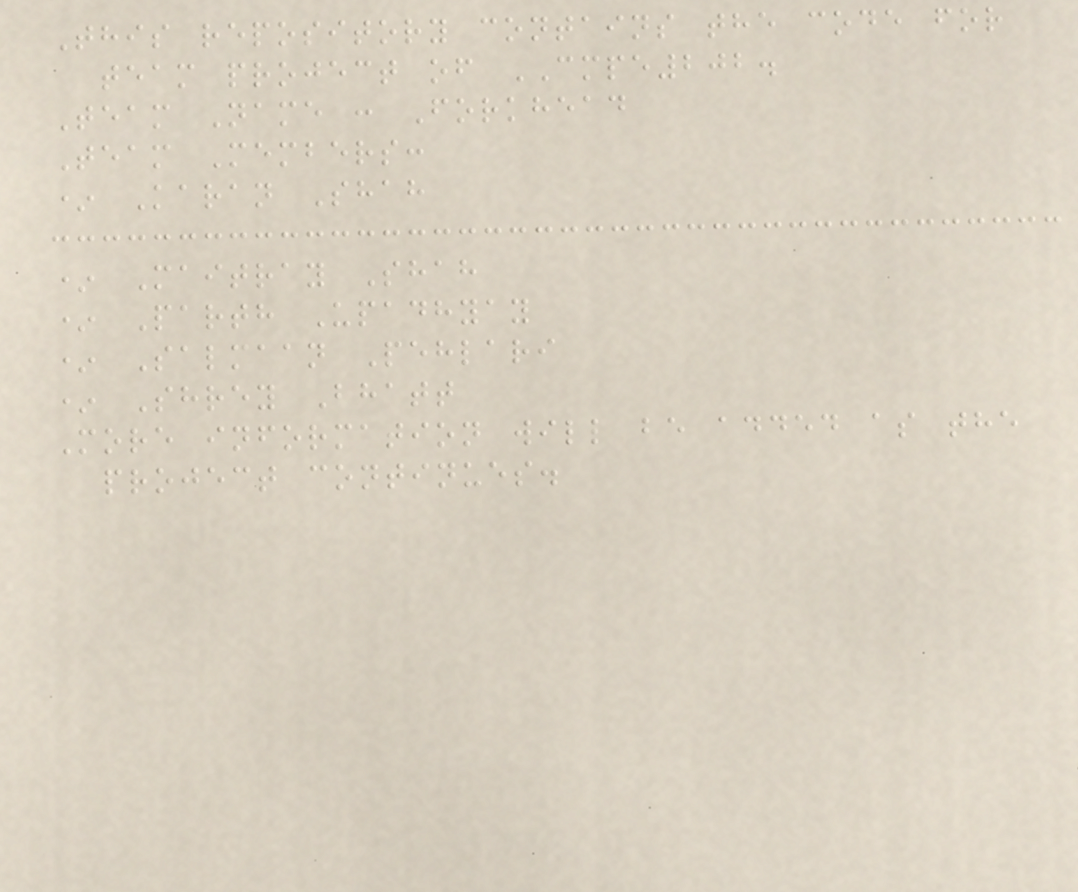This repository contains the code for
team project of CMPE202.
Team Name : Forkhead
Team Members:
* Karan Shah
* Maitray Shah
* Parth Upadhyay
* Salmaan Pehlari
* Shrey Bhatt
More information will be added as the
project continues.
